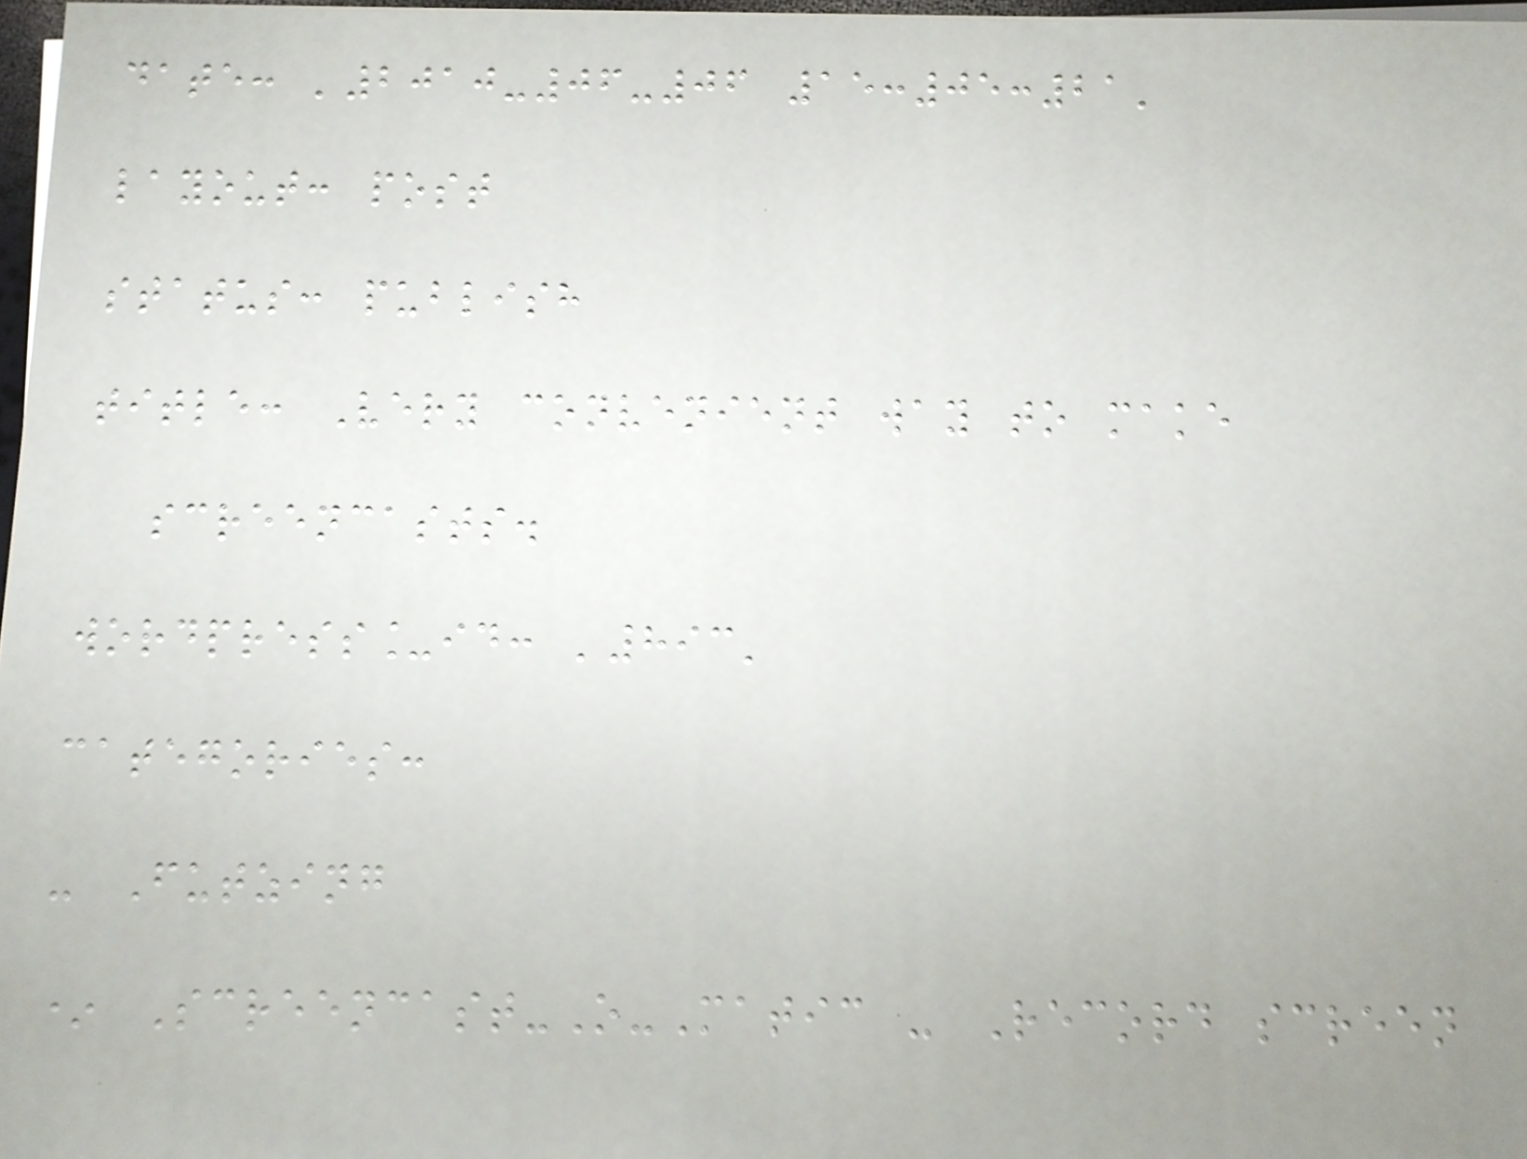date: '2010-06-06 15:05:21'
layout: post
status: publish
title: Very convenient way to make
screencasts.
wordpress_id: '893'
categories:
- Futzing
* Screencast-O-Matic - Record screen
